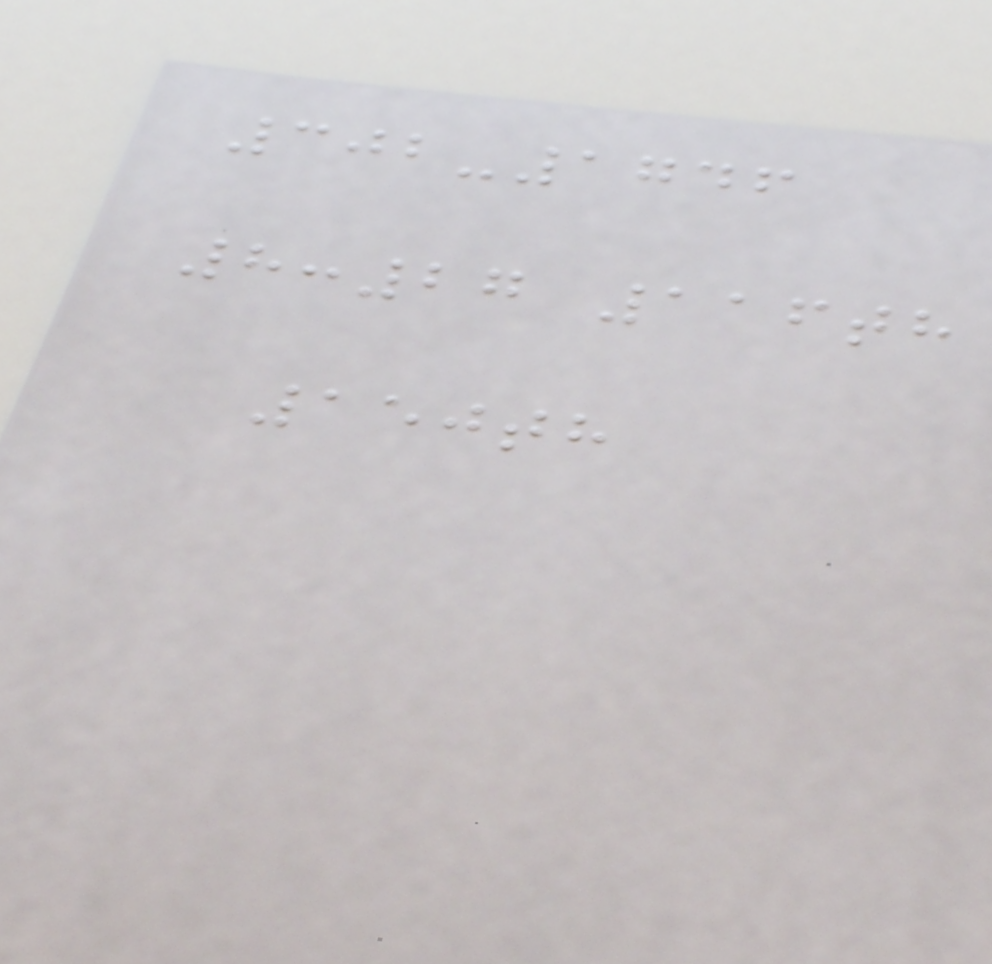302-1746
8:27 116th
150th
